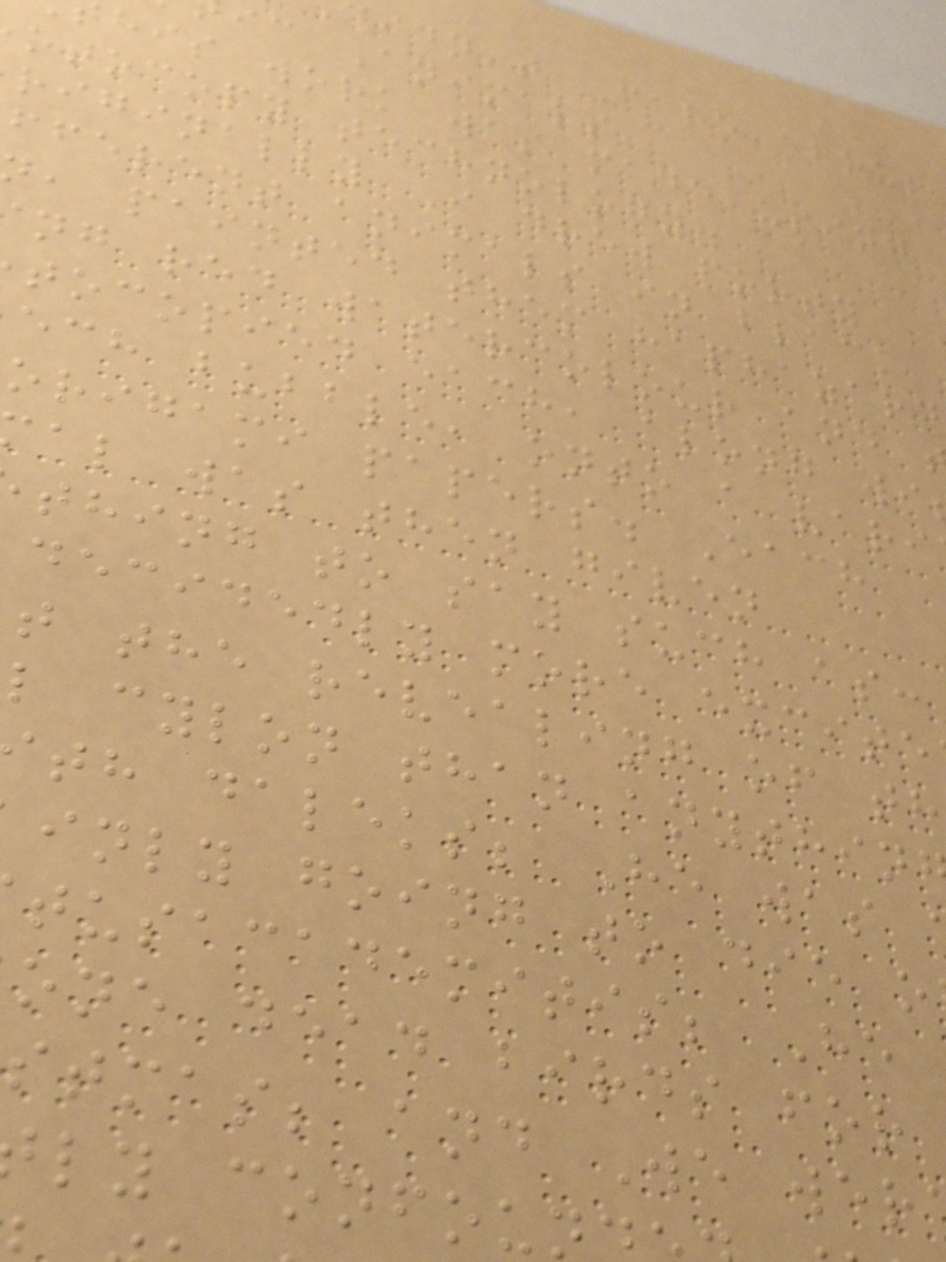idn't Care about
ic Animals
his work was made using
otocopy technology.
riginally I drew forty
fferent animals in black
, painted them haphazard
ng red watercolour and
tocopied each, along wi
ech bubble, onto a vari
origami papers. Each
al was then given
thing to say such as:
decidedly more excite
t the revealing of th
l cylon than anythin
th daleks; He was
inly going to die o
tusacademitis; He
one dead birds for
stmas; and We wer
ly confou
